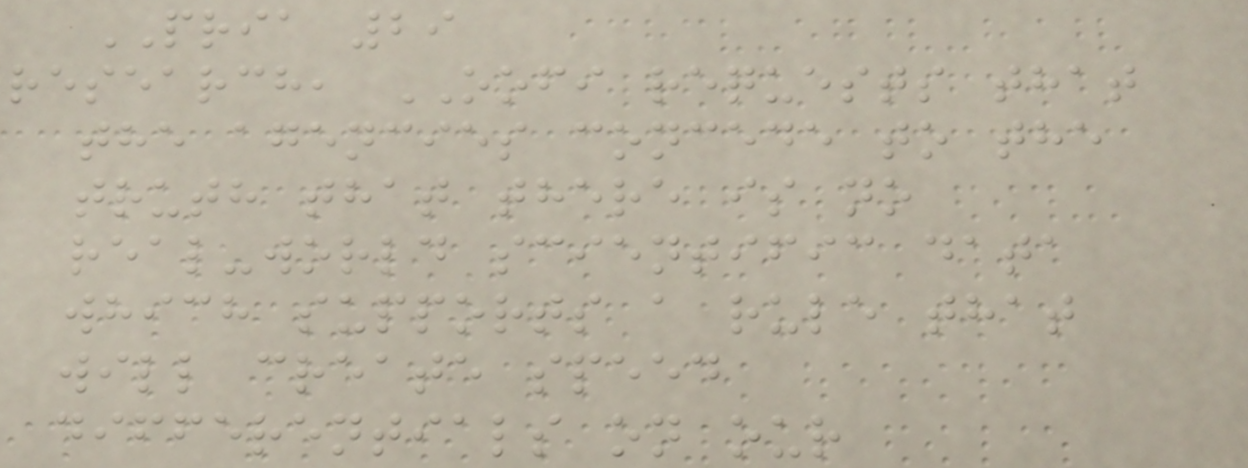PRIA 29
research, OOFI requests that
the agencies concede to the
truth that there is no
real-world scientific data
which supports a rule that
will create speed
differentials on our
